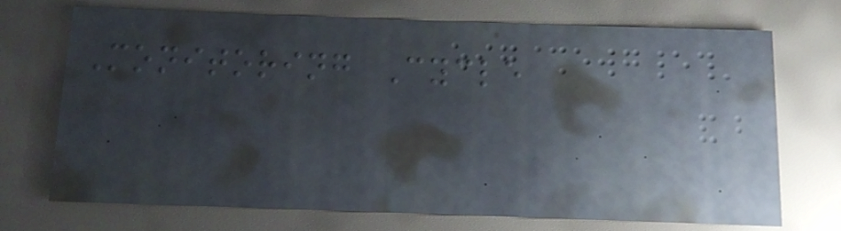Monitoring Cycle
